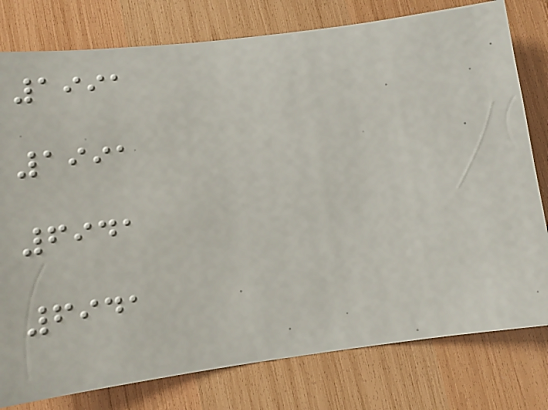1991
1991
6941
6941
